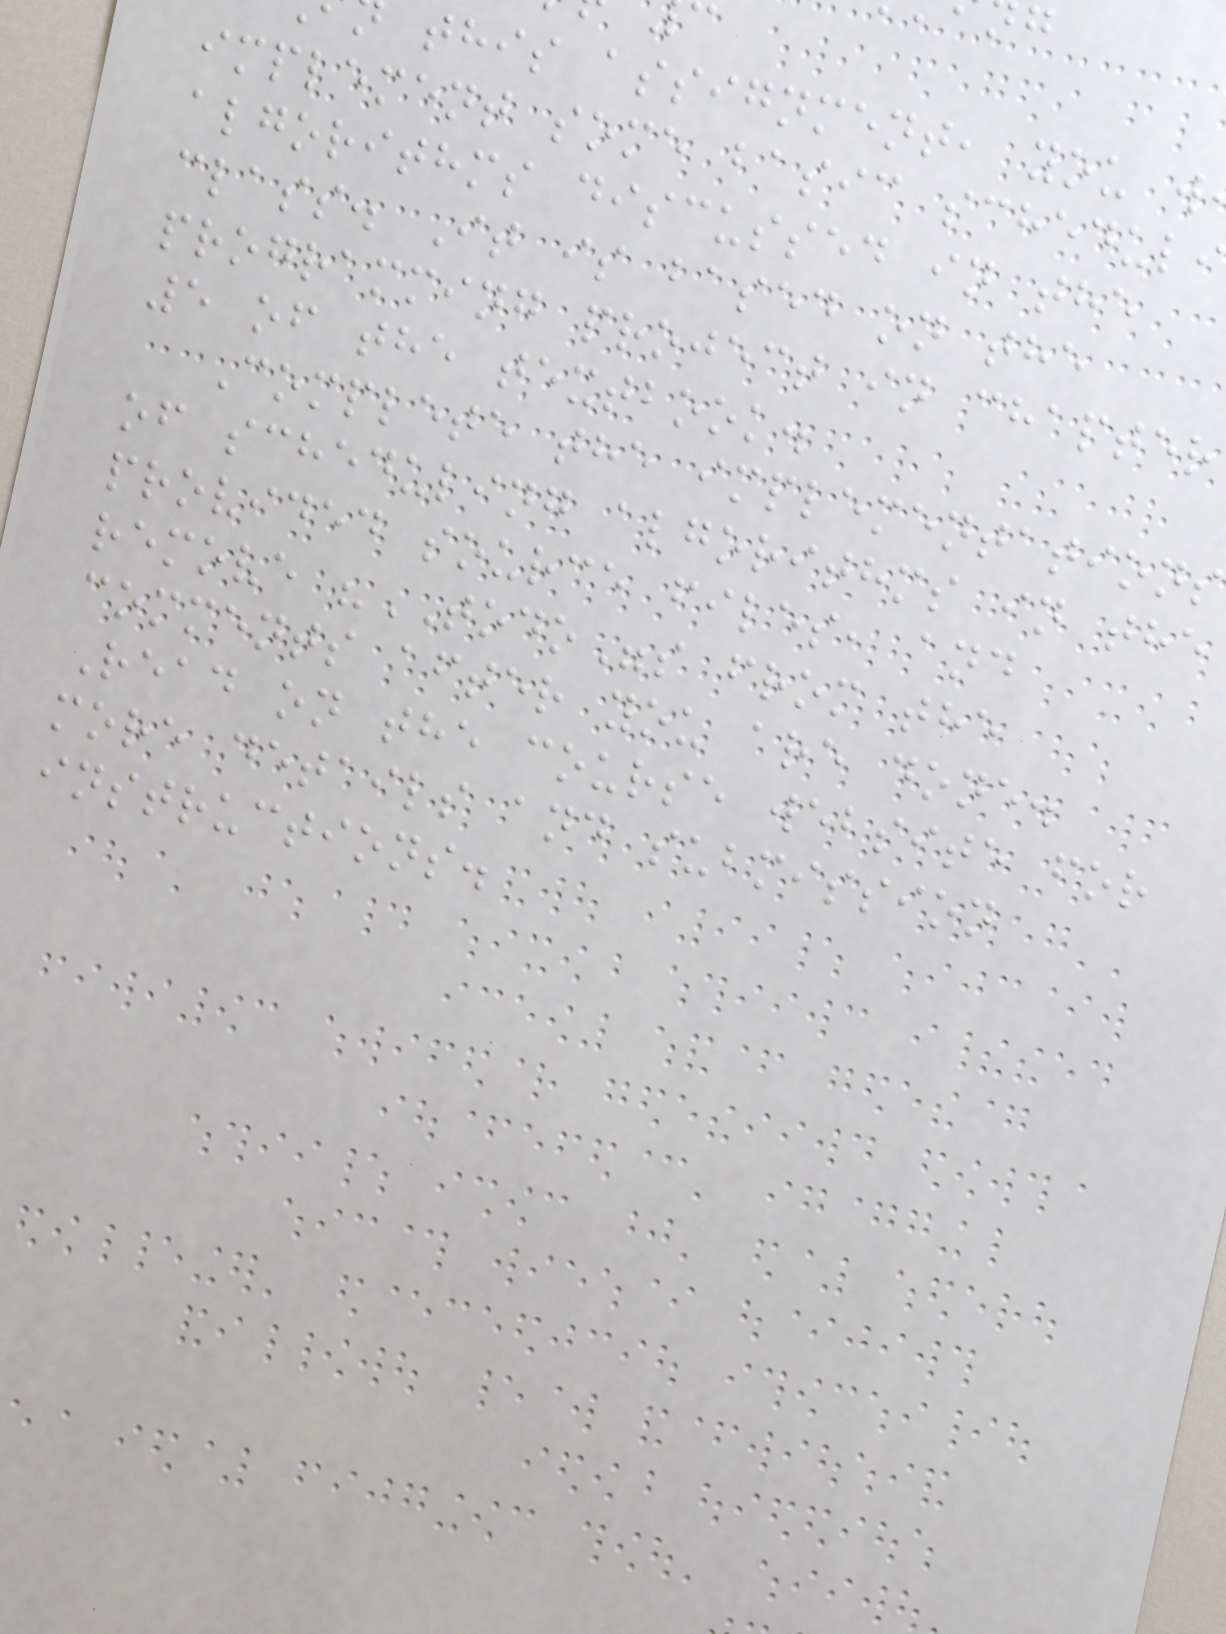this assignment, you w
implement some basic schedul
algorithms discussed in the
class. It is based on the
programming project in chapter
5 of the textbook.
Complete the implementations
of scheduling algorithms in the
provided source files, and
remove "TODO"s from the
comments after you are done.
Read on the course website for
more details and submission
instructions.
